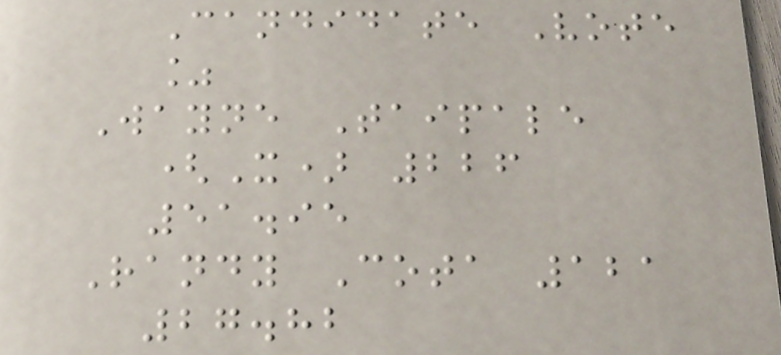Candidate Vote
%
Wayne Taipale
(X) 226
51.95
Randy Cota 121
27.82
